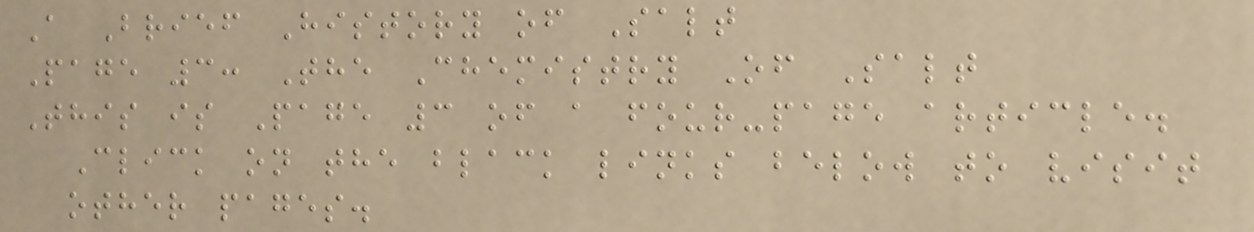A Brief History of Salt
Page 3: The Chemistry Of Salt
This is Page 3 of a four-page article.
Click on the black links below to visit
other pages.
